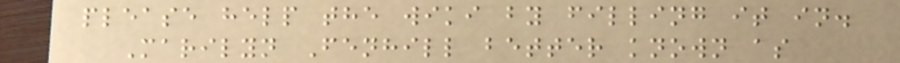please help the wiki by filling it in.
Marilyn Fenhill better known as
